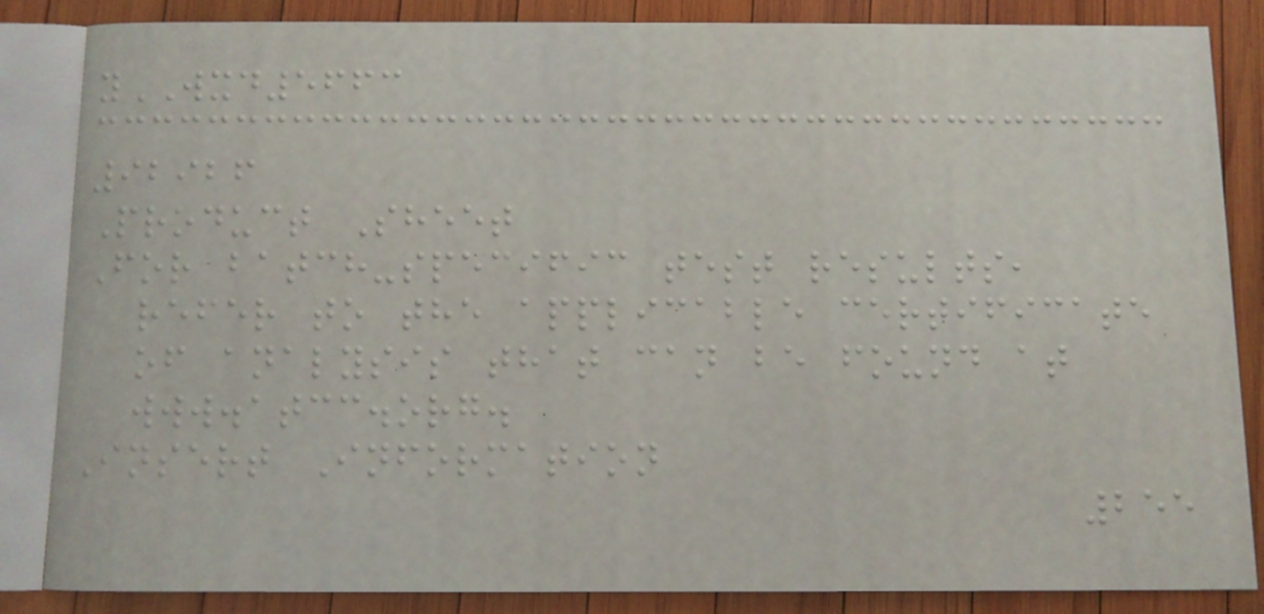yWXD5663
92926
Product Sheet
For batch-specific test results,
refer to the applicable certificate
of analysis that can be found at
www.atcc.org.
Insert Information
255
